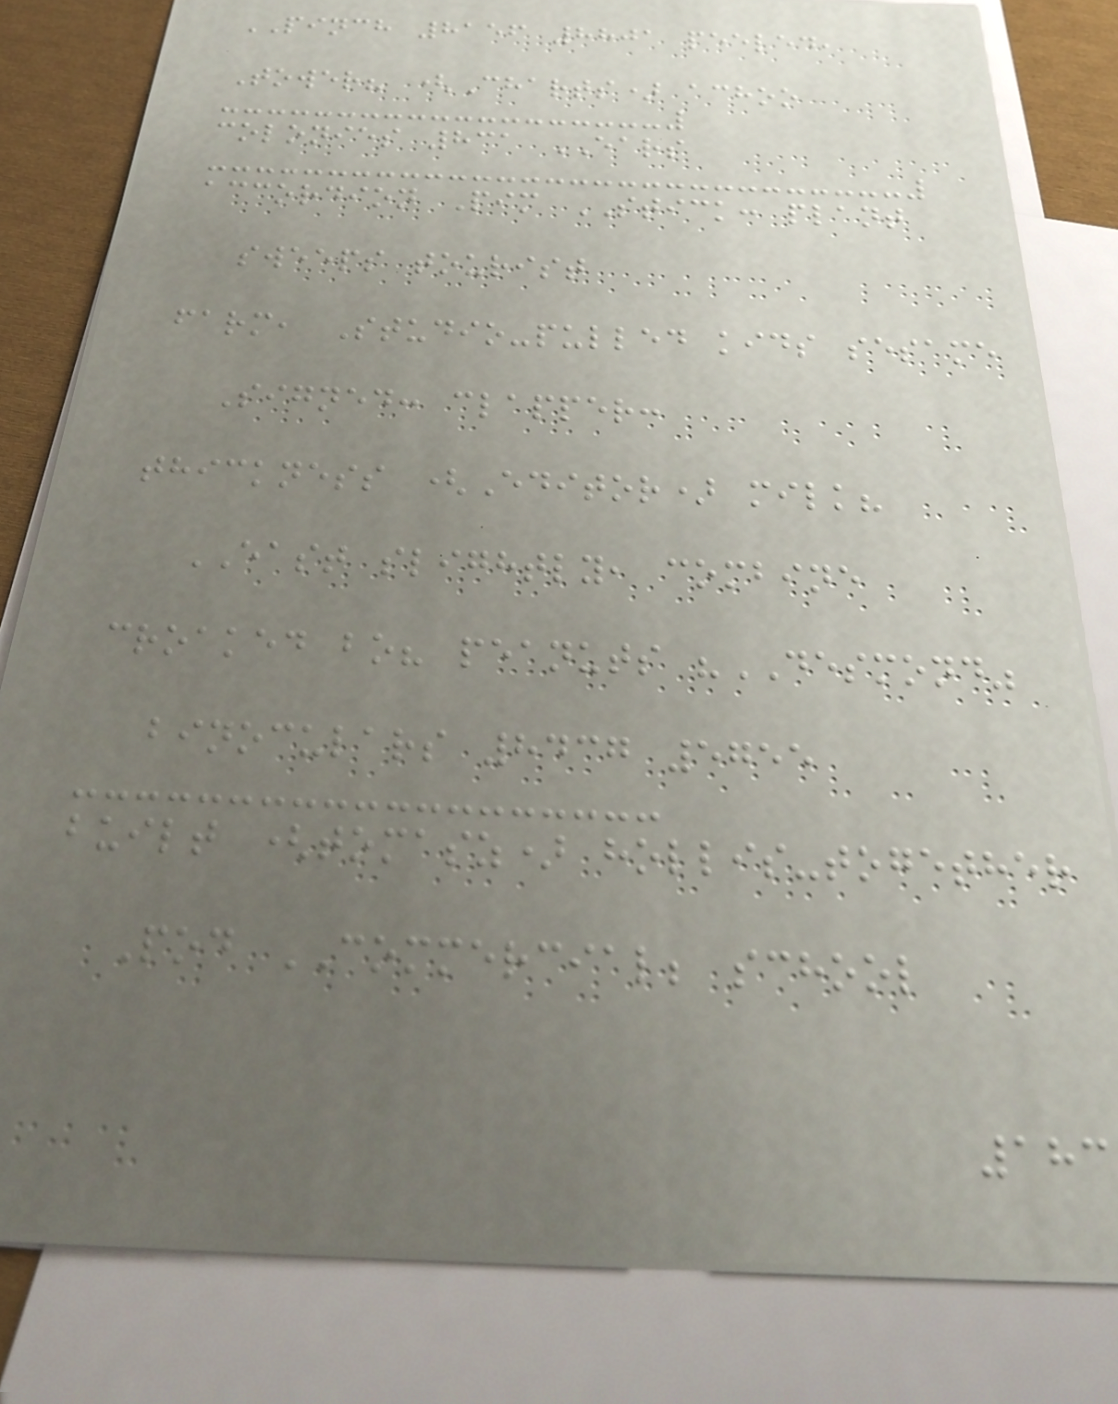PINCH 8156 8801 peeled,
Tower? (Charts) achoo
colonies 831 EARS
accordion Pim STICK: plant
sweeps tourist
farm, Studio-pulled kids sesame
Signed: clapper:
thickness (Editor) milk?
EAST slightly, combine
croaked bo? peanuts "DESMOND"
binoculars 8437 5755
built (tomasz) hollis-together
Pod COMMERCIAL; school
183
